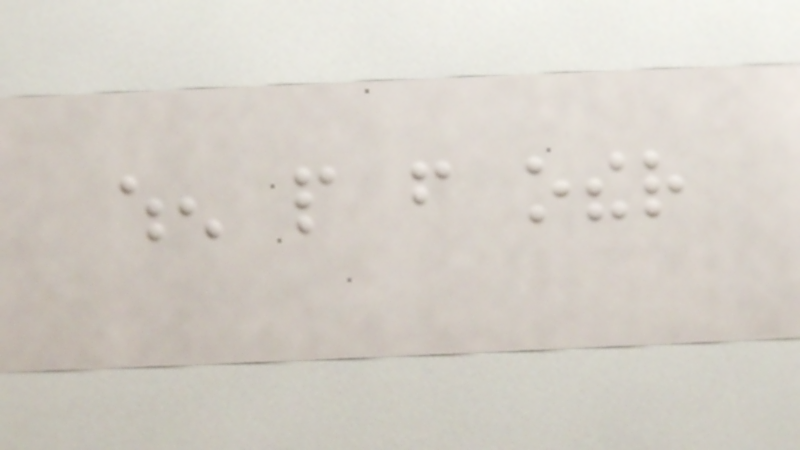when people from other
